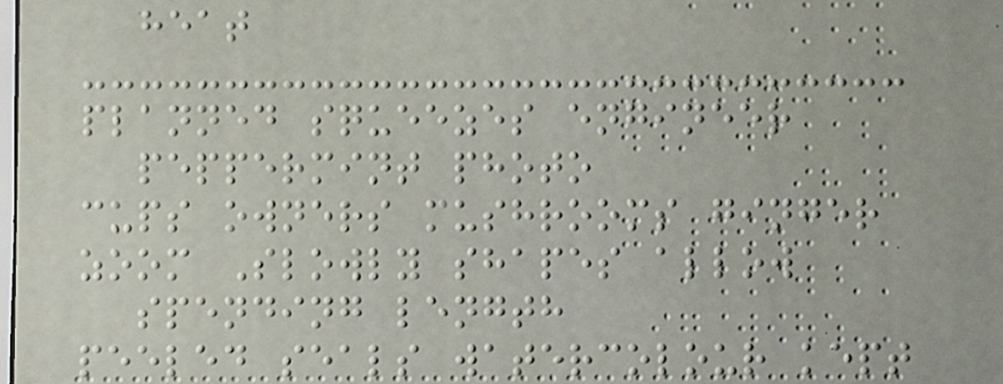heat
planned squeezes engineer
peppermint photo
cups owners mushrooms ginger
zoom Slowly shapes allow
spending length
peeled seals watercolour kept
